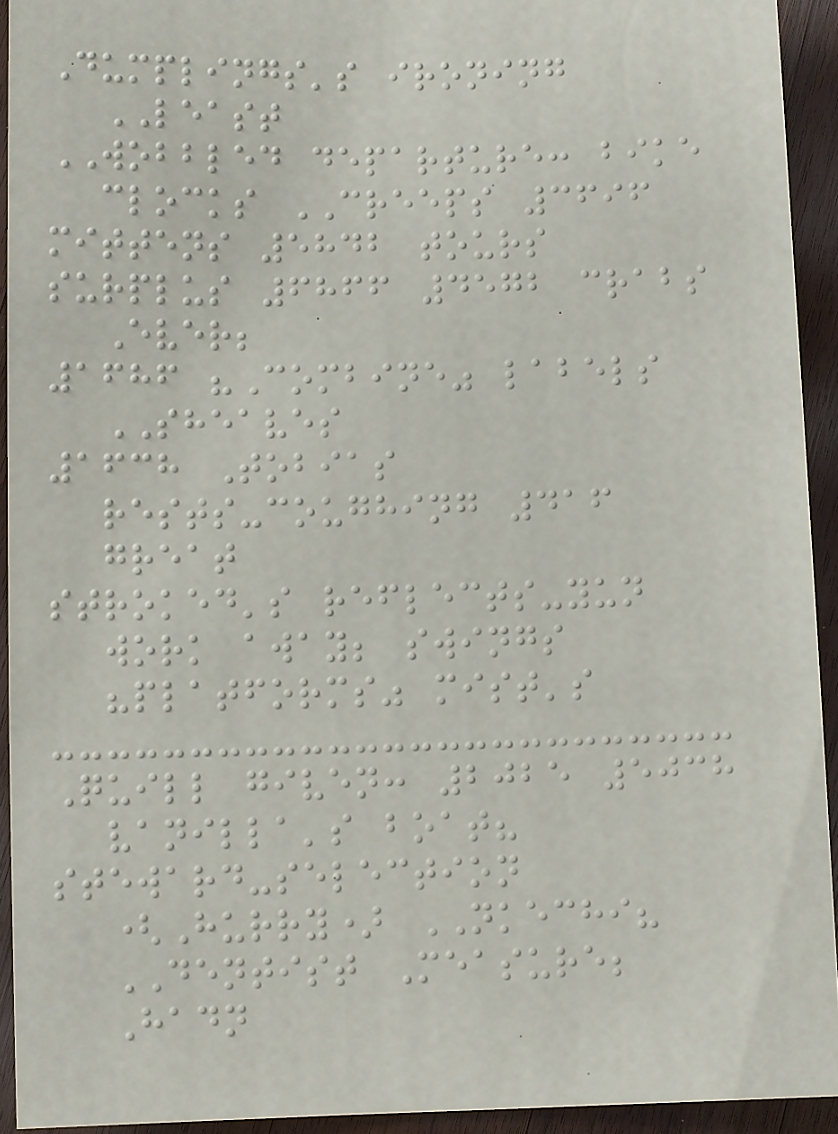Dumplings's ironing
LEAST
WOBBLED departure: bike
clocks CREEPS 3696
mittens 5842 tours
surplus 6866 4572 crabs
Ever;
1686 "Combine" labels
SHEAVES
1638 Tobias
rests-coughing 416
great
stroked's reflects-yun
work away; swings
"platforms" mist's
Quill given: 2025 5038
vanilla's boat?
steward-selection
(Hurry) NKECHI?
DENTIST Measure;
Hadn
